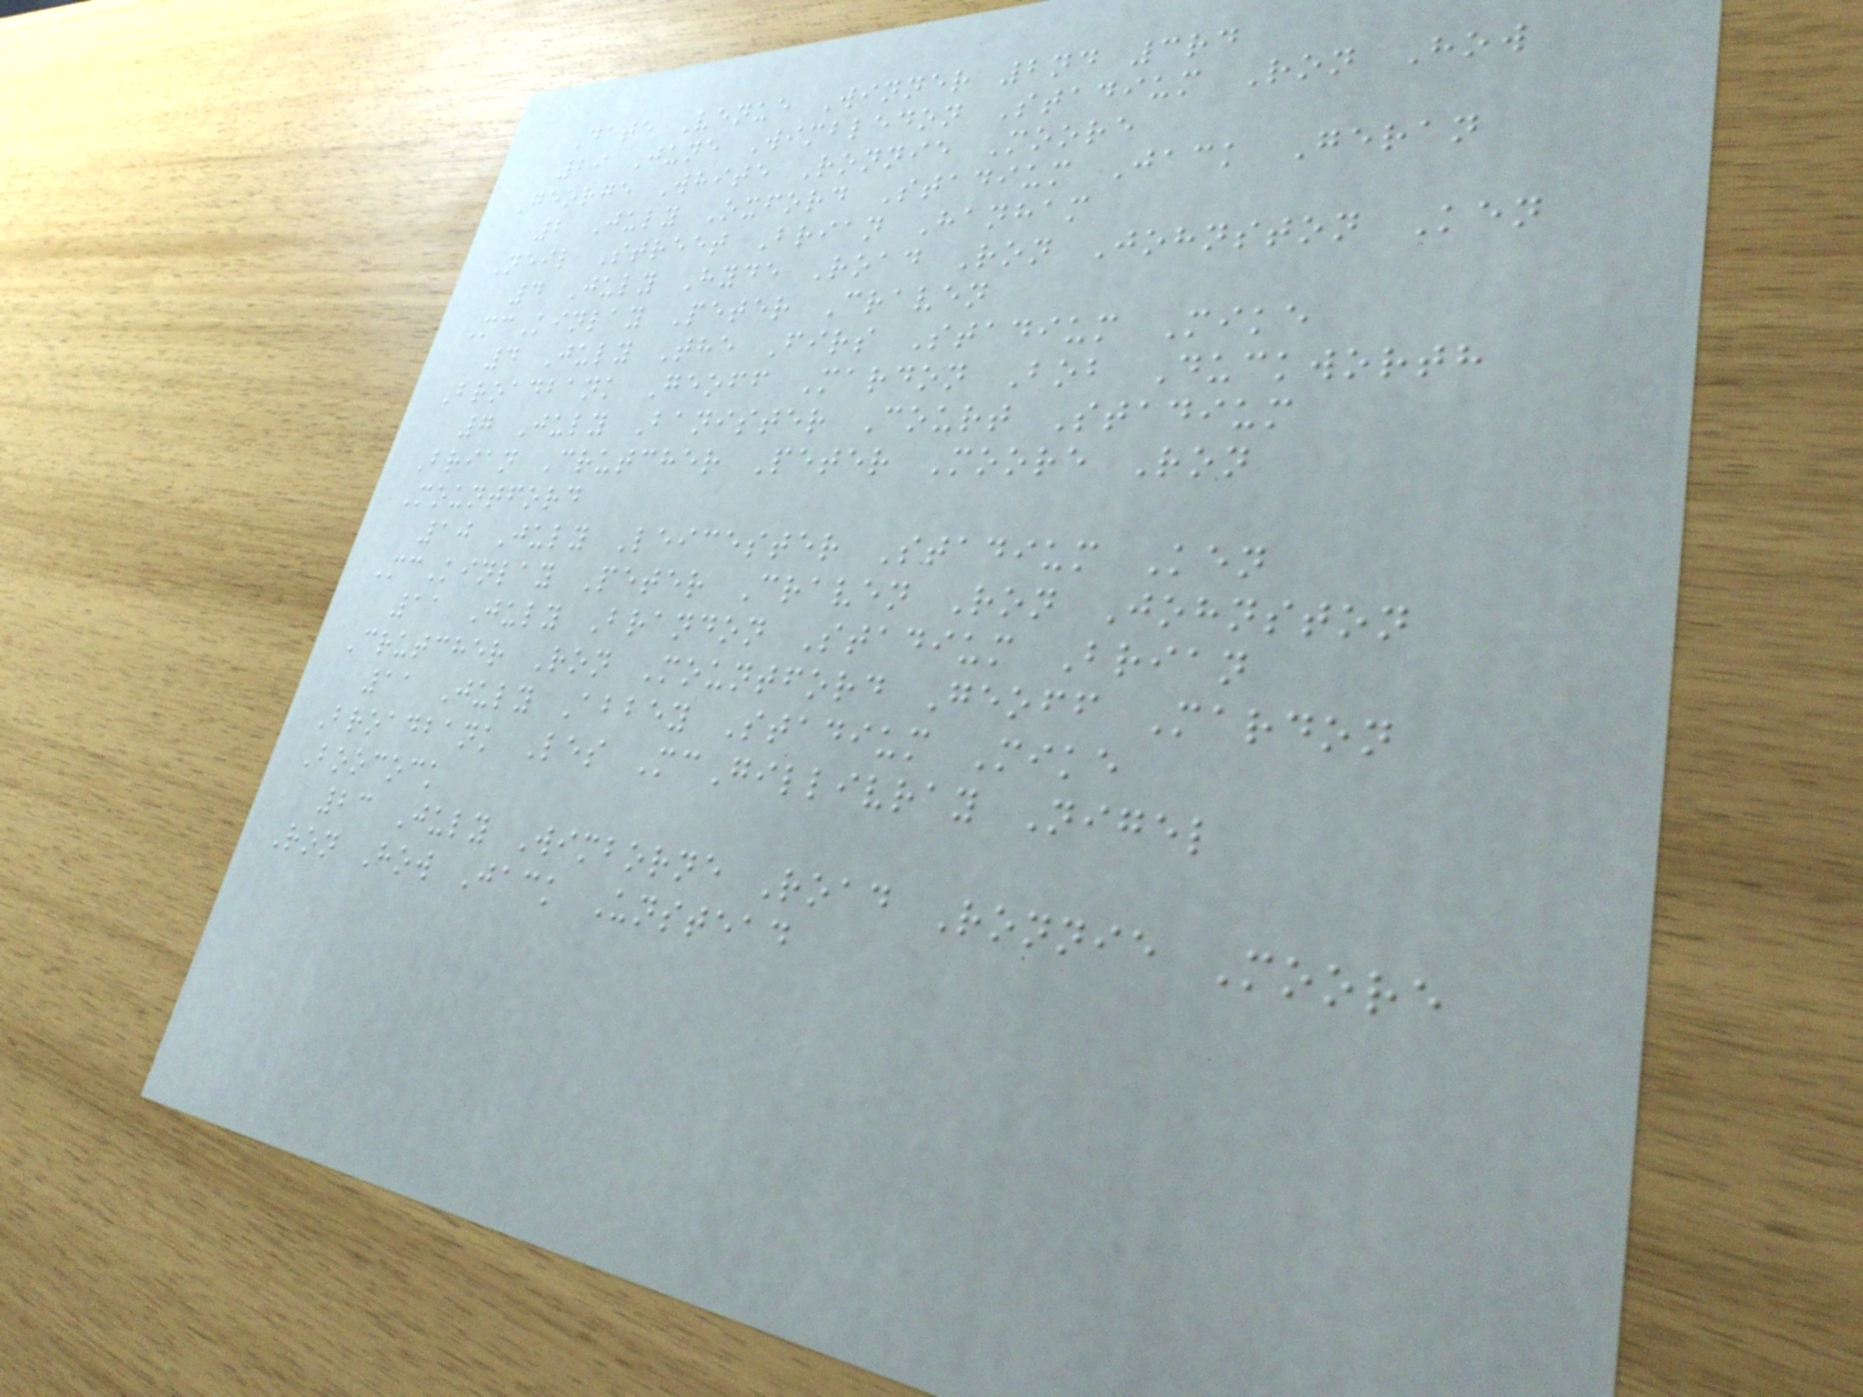Date Venue Winner 2nd 3rd
29 June Wimbledon Stadium Ron How
George White Ronnie Moore
2 July Oxford Stadium Jack Geran
Neil Street Brian Hanham
4 July Hyde Road Ron Johnston Ken
McKinlay Peter Craven
4 July The Firs Stadium Mike
Broadbank Geoff Mardon Bob Duckworth
7 July Banister Court Stadium
Brian Crutcher Peter Moore Ron
Mountford
10 July Leicester Stadium Ken
McKinlay Peter Craven Ron Johnston
11 July Brandon Stadium Brian
Crutcher Ron Mountford Geoff Mardon
11 July Abbey Stadium Mike
Broadbank Les McGillivray Nigel
Boocock
23 July Wimborne Road Ronnie Moore
Ron How Jack Unstead
